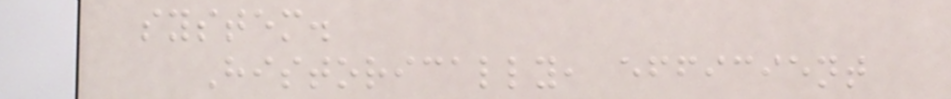system.
Historically, efficient
